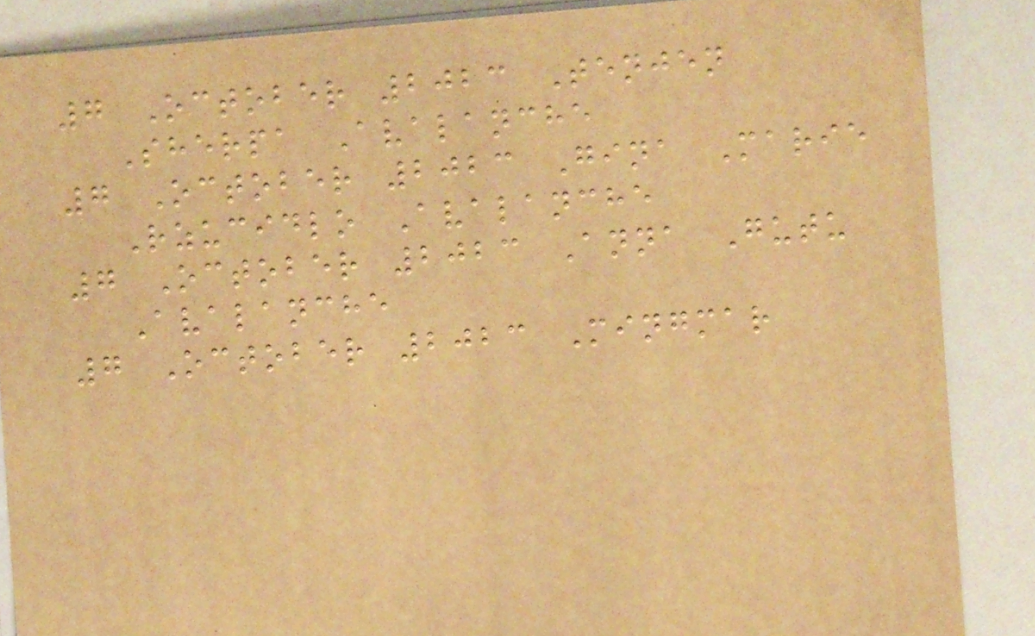7 October 2023 Tenjen
Sherpa Avalanche
7 October 2023 Gina Marie
Rzucidlo Avalanche
7 October 2023 Anna Gutu
Avalanche
7 October 2023 Mingmar
